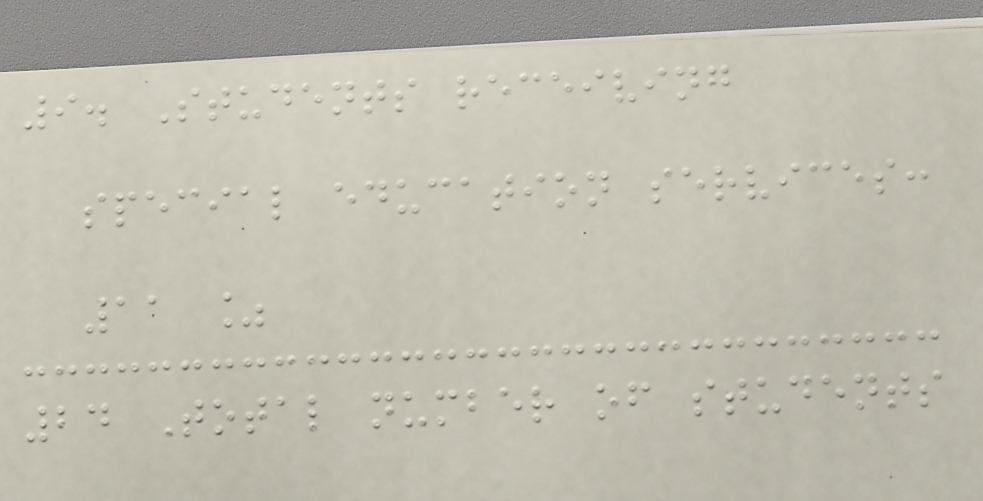9. Students receiving
special education services:
11 %
24 Total number of students
